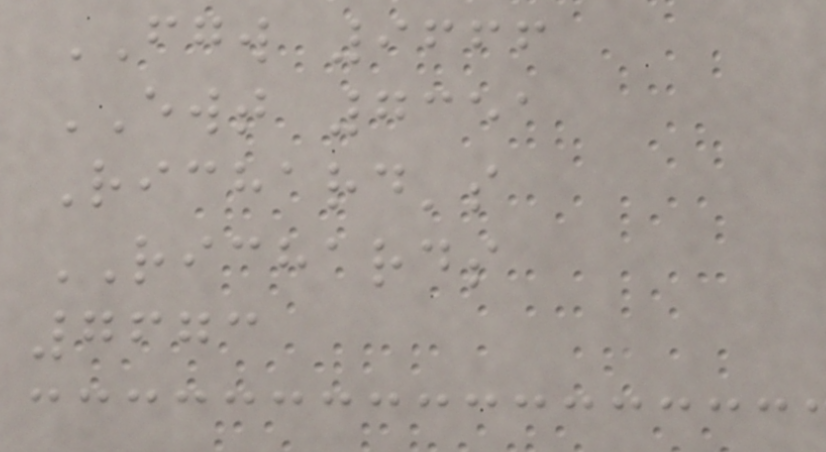FGW 9666
EWT 7351
Richard's
RICHARDS
7673
